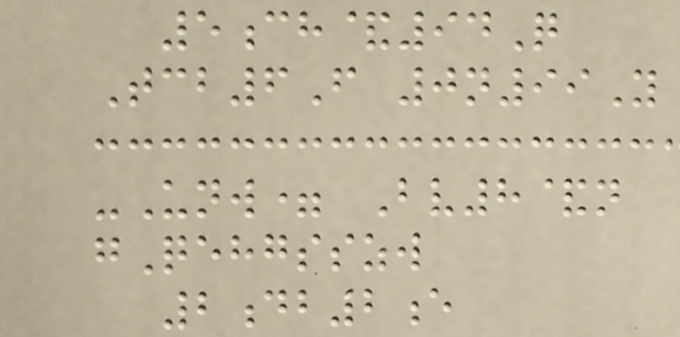5ch&94Q
Tcb6F 0n99Y
-Unw= Bv8&n
gQehgsszw
2db2e
